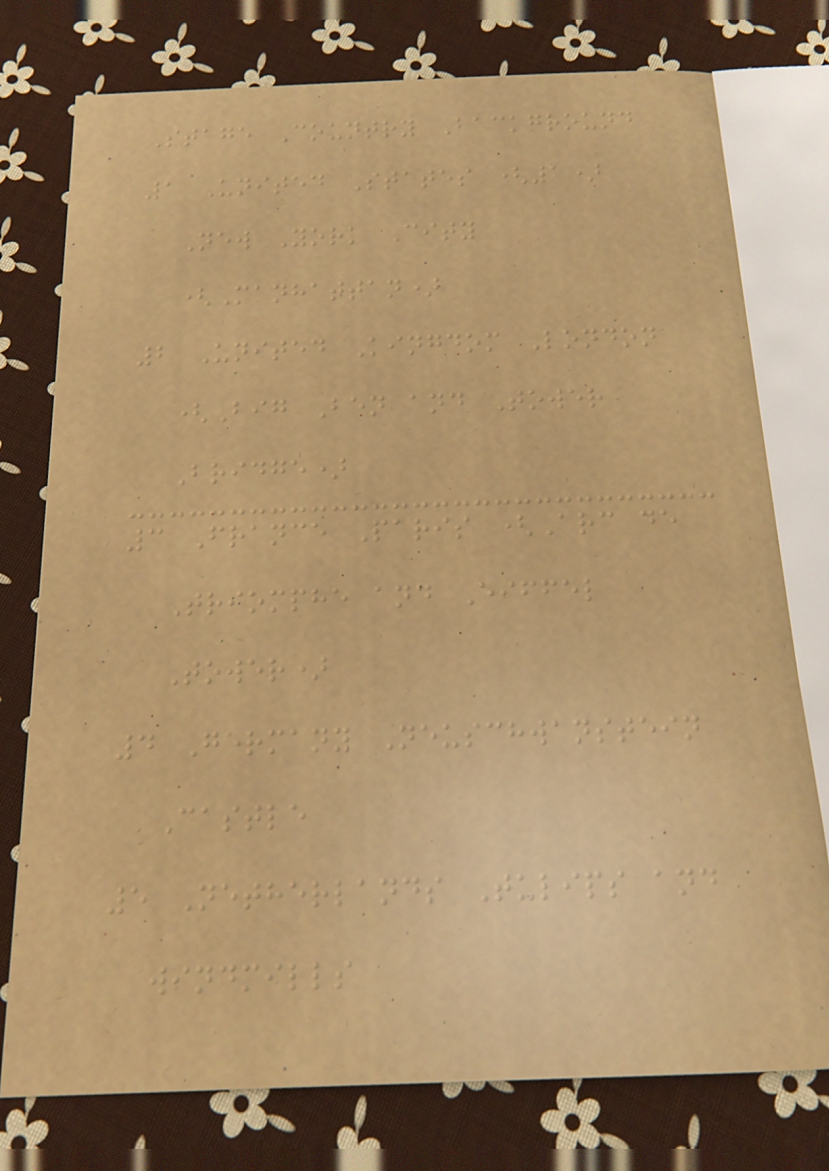Stage Country Background
1 United States (1)
New York City
(Manhattan)
2 United Kingdom London
(Big Ben and Tower
Bridge)
3 France Paris (Arc de
Triomphe and Eiffel
Tower)
4 Germany Neuschwanstein
Castle
5 Netherlands Tulips and
windmills
